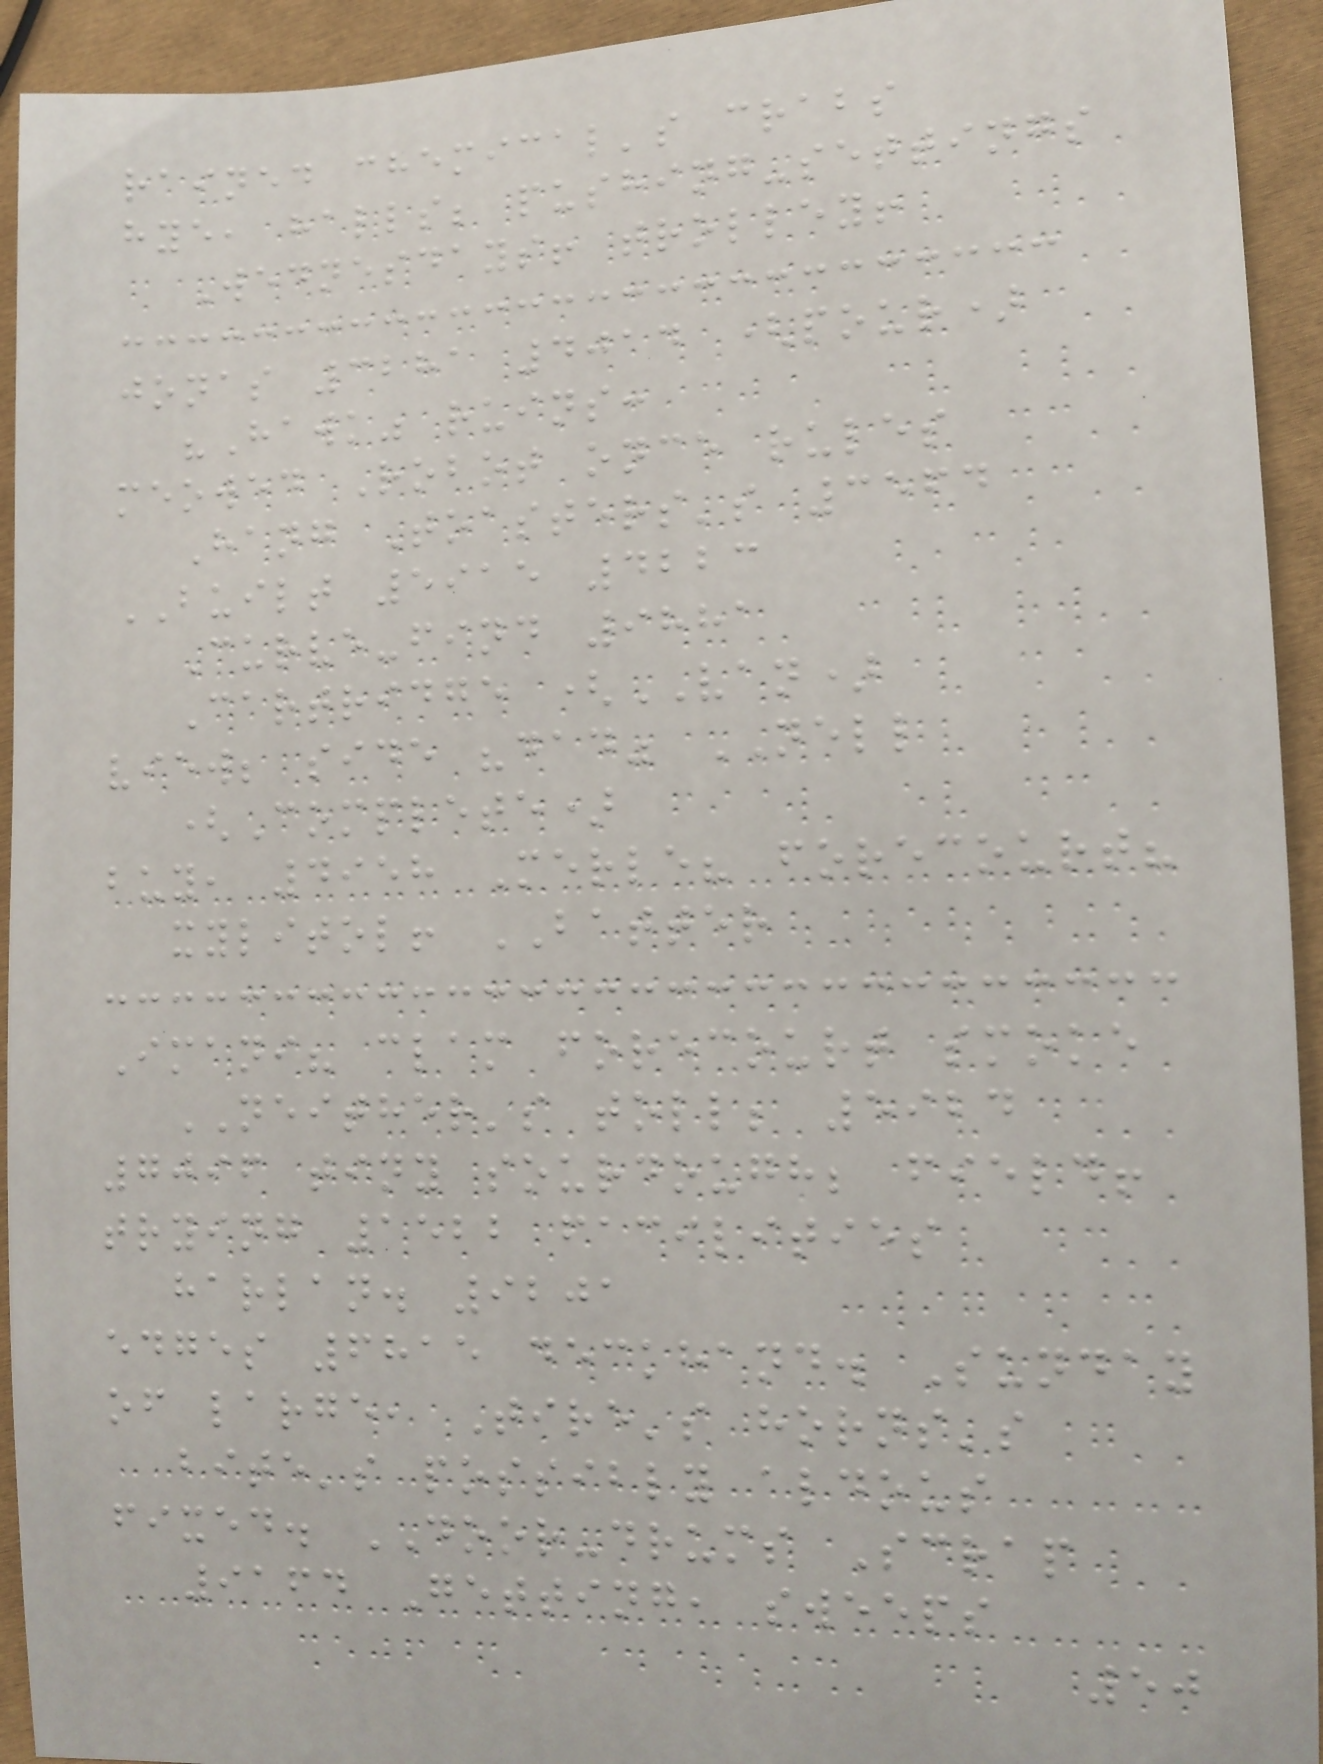rained chemical's crabs
hye, halls; pushing-settings
Wednesdays! trolley!
jonas 3281 4014 (pour)
"Hawk" ruins:
meowed Robot once rules
Hang Toasters's 3564
BUILT 5915 4223
Curve-find 9881
Cartridge (VAN)
view; side "dad" NELL
(Complete)
buy, 4958 Merle? forecourt?
xylitol! BATTER
Imani? clam forecourt smoke
NEITHER's toll; 5924
7096 tiny sourdough; field!
trying 1522 facilities
harlan. 9201
edges 6815 deckhand. Sunday
of large, Tire's horns's
bite's possibly aldous
fixed. DOOR-drums Scrap
9164 Getting, sweeps
50
